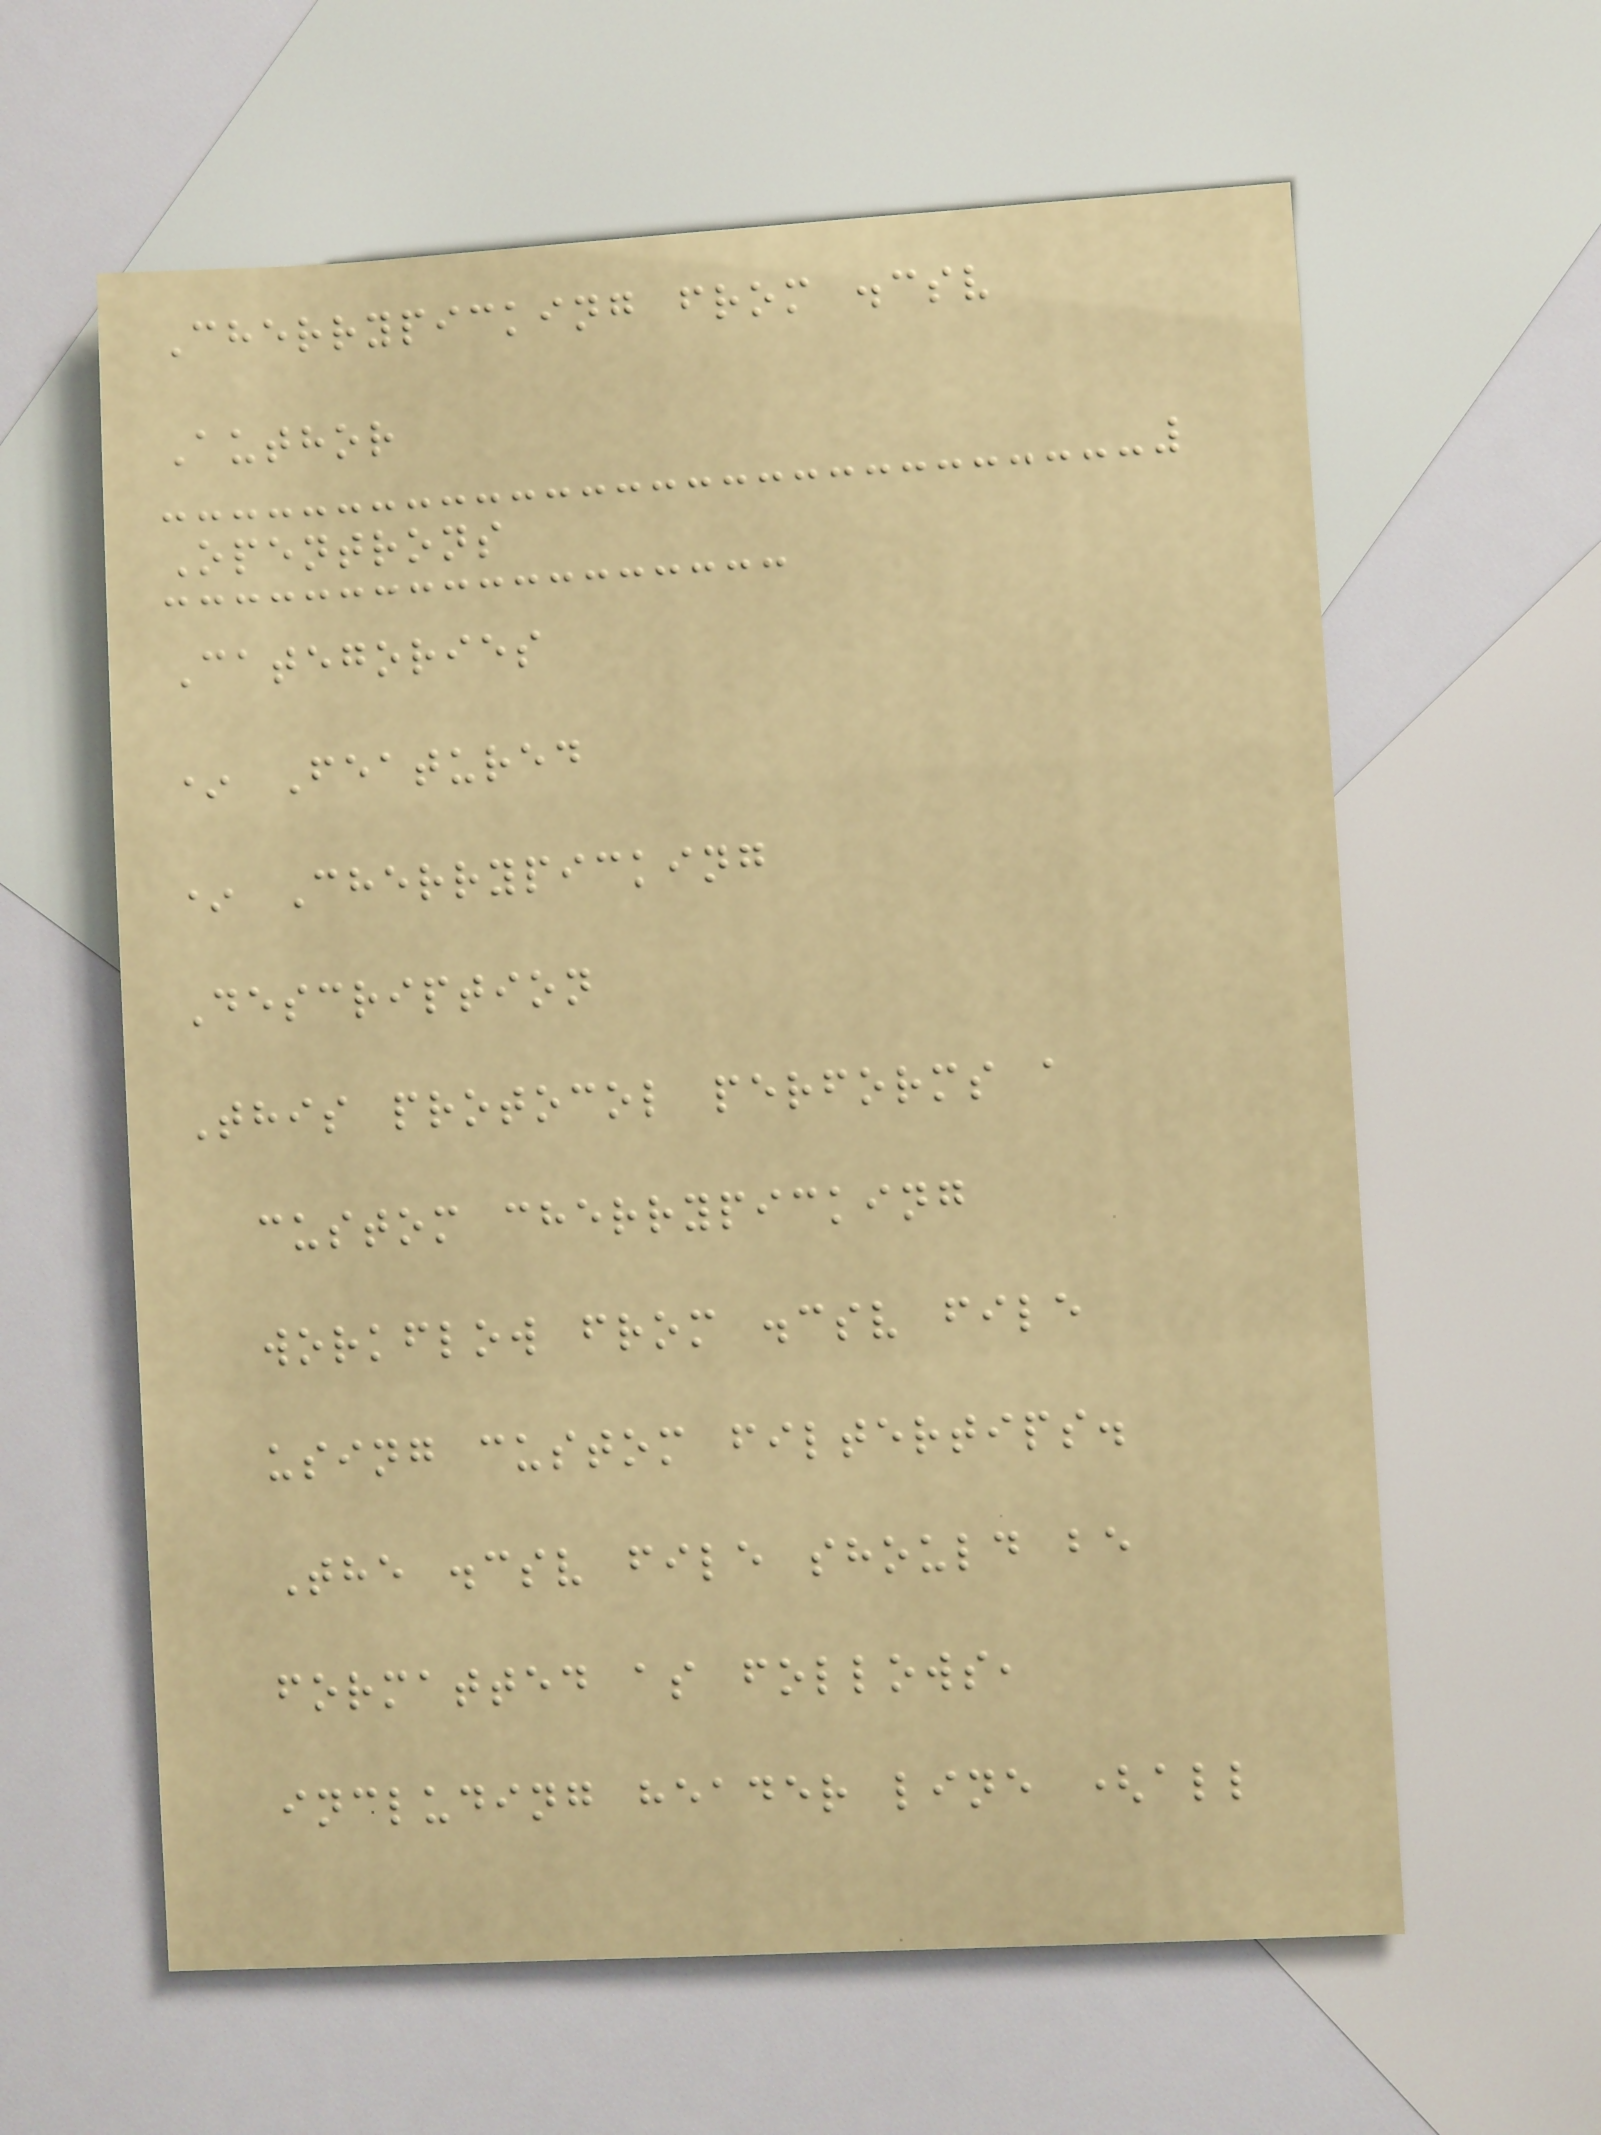Cherrypicking from .csv
Author
Opentrons
Categories
* Featured
* Cherrypicking
Description
This protocol performs a
custom cherrypicking
workflow from .csv file
using custom filtertips.
The .csv file should be
formatted as follows,
including header line (all
